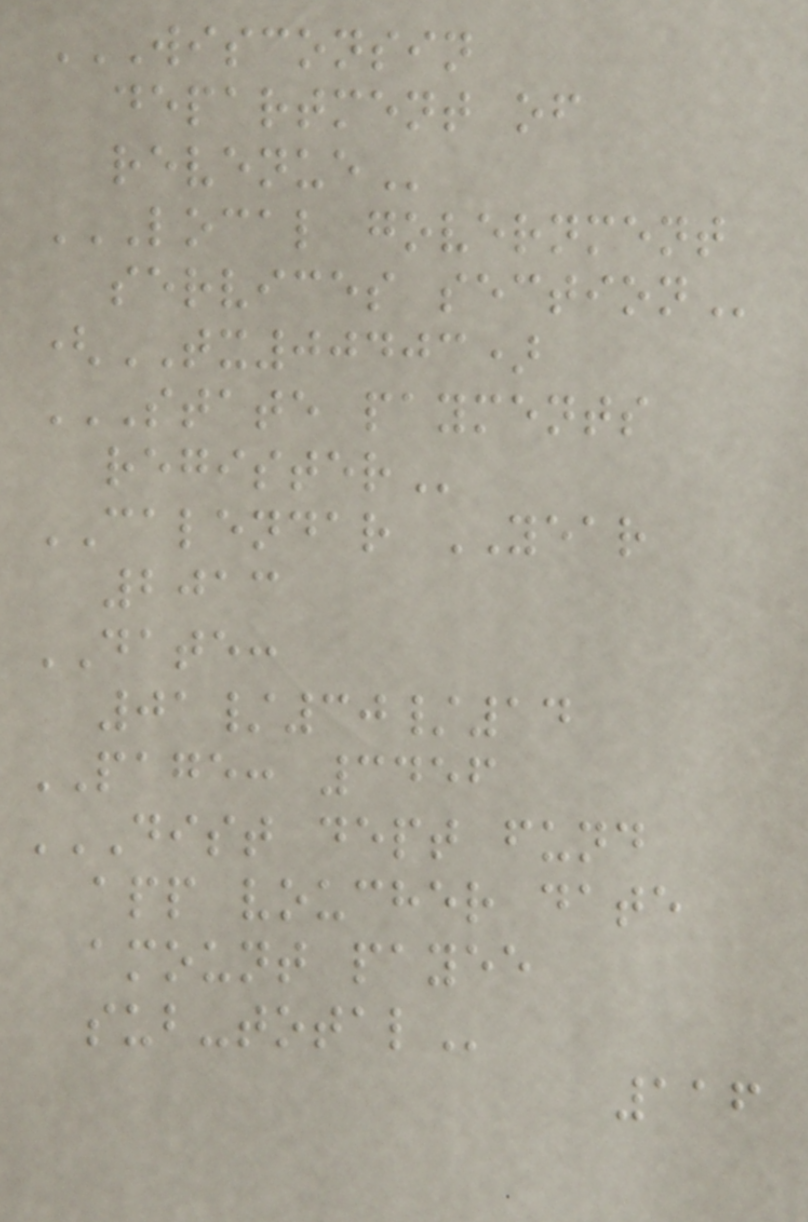WISCONSIN
DEPARTMENT OF
REVENUE
LOCAL GOVERNMENT
SERVICES SECTION
(TX00403)
STATE PAYMENTS
REGISTER
CALENDAR YEAR
2013
DATE:
01/30/14
PAGE: 3456
DIST DEPT FUND
APP VOUCHER DATE
AMOUNT PAYEE
SUB-TOTAL
116
